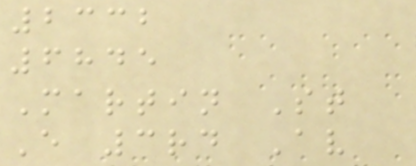2332
6845
Martin St
E 3rd Av
